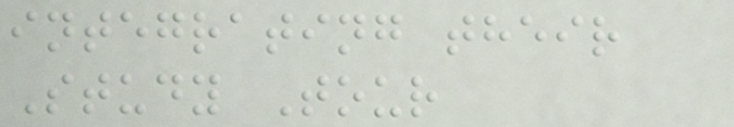integrating their
Study Tour
